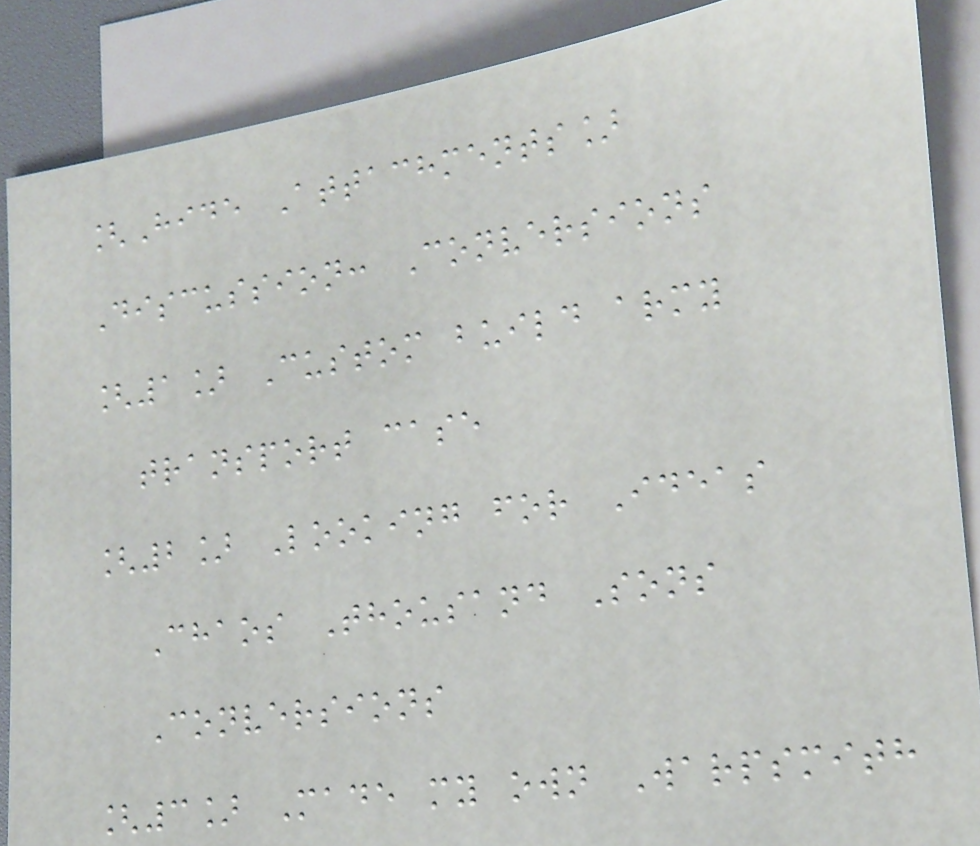[Hide Attachments]
Discussion: Conversions
[1] Custom build army
transport case
[2] Looking for Ideas
Chaos Thousand Sons
Conversions
[3] Made my own Warpsmith
